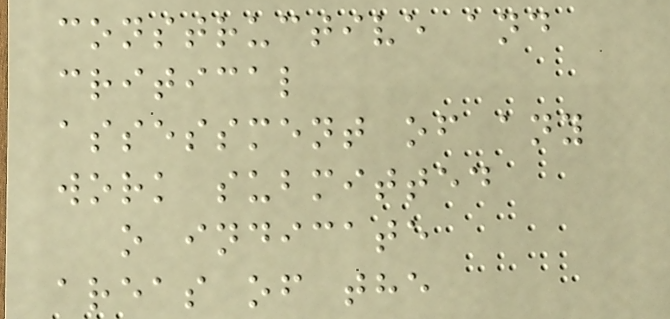constructive and
critical
assessment of any
work submitted
o indicate
areas of the
